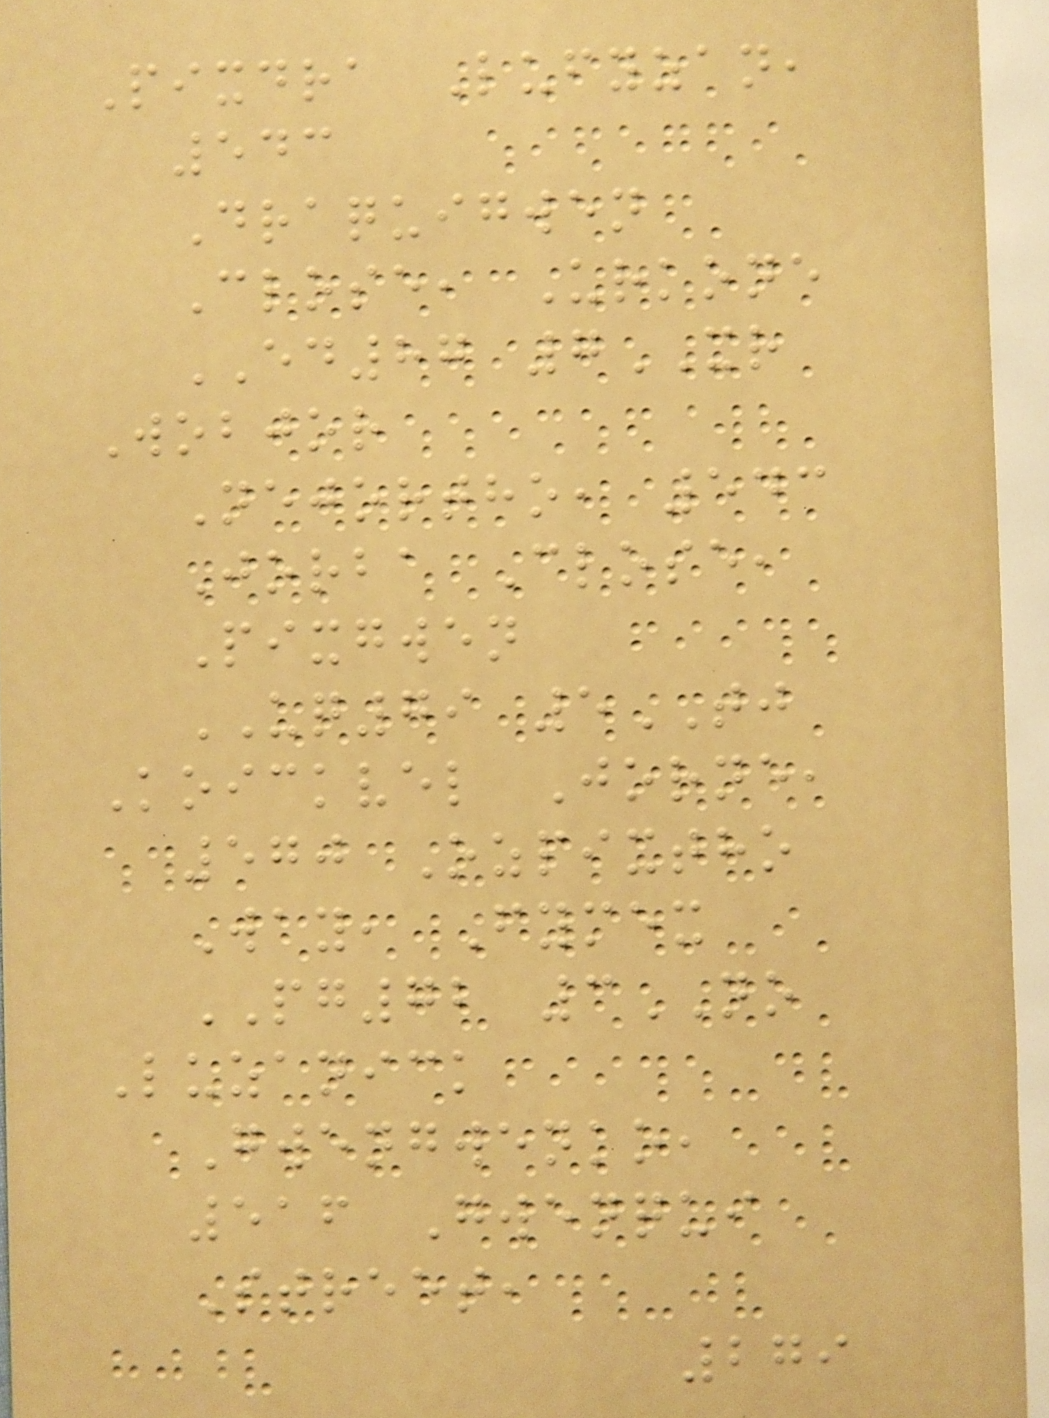Pixdra Lufyzan,
543
Draquigwen
Close, Urkone
ED87 7XR
Wobjor
Nejortho, 543
Jorba Close,
Pixgwen
UQ79 5TJ
Koickvel Jorne,
570 Ozpixtho
Way, Fymex
PG72 3NO
Luzanick
Gwengwenko,
516 Gwenqui
Street,
279
